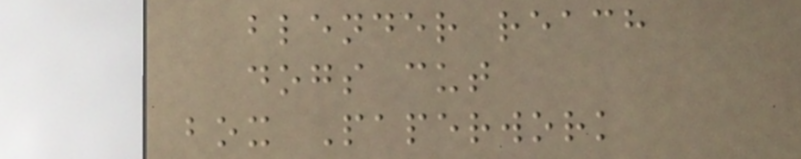blender reach
dogs cut
box Paperwork
